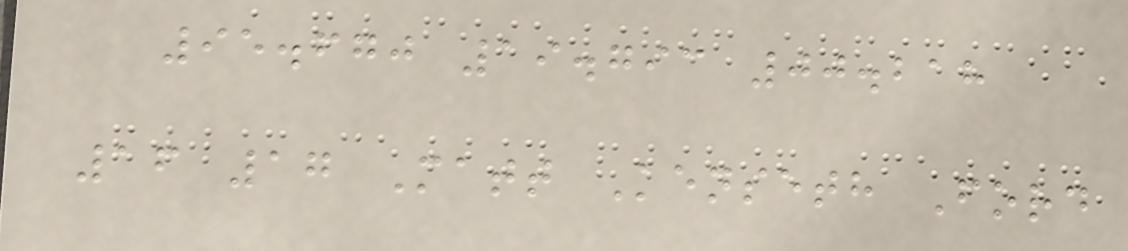95.670 19.793 00.218
16 17 Matt Kenseth Ford
